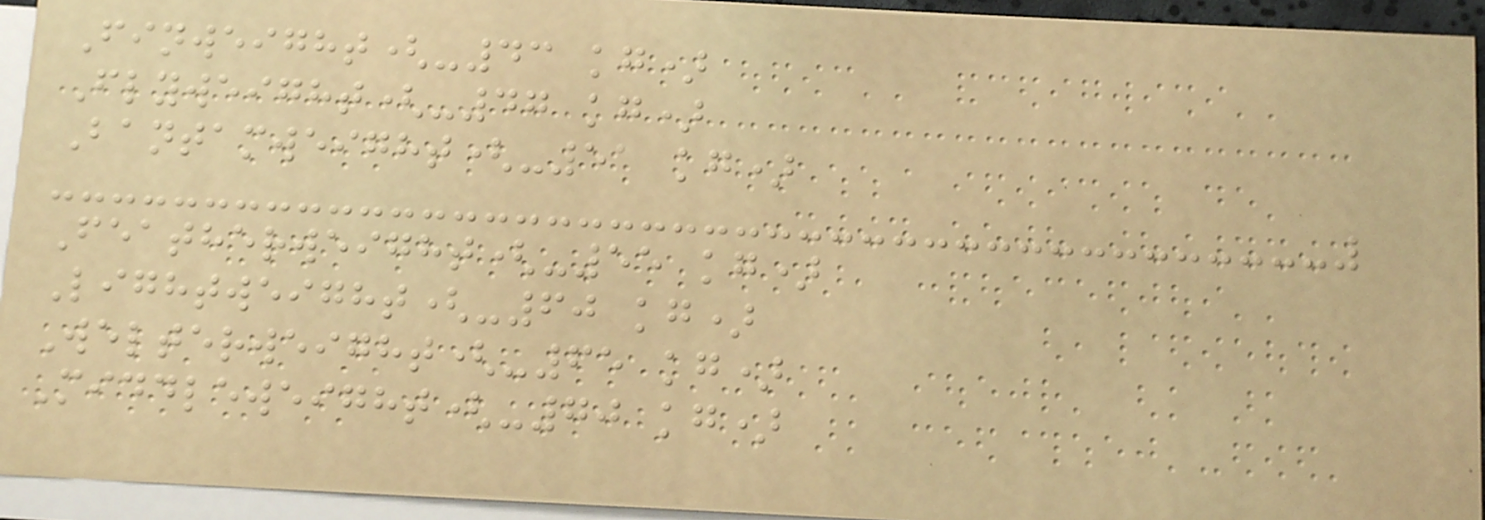Finweight(-43 kg)
Flyweight(-47 kg)
Bantamweight(-51 kg)
Featherweight(-55 kg)
Lightweight(-60 kg)
Welterweight(-65 kg)
Middleweight(-70 kg)
